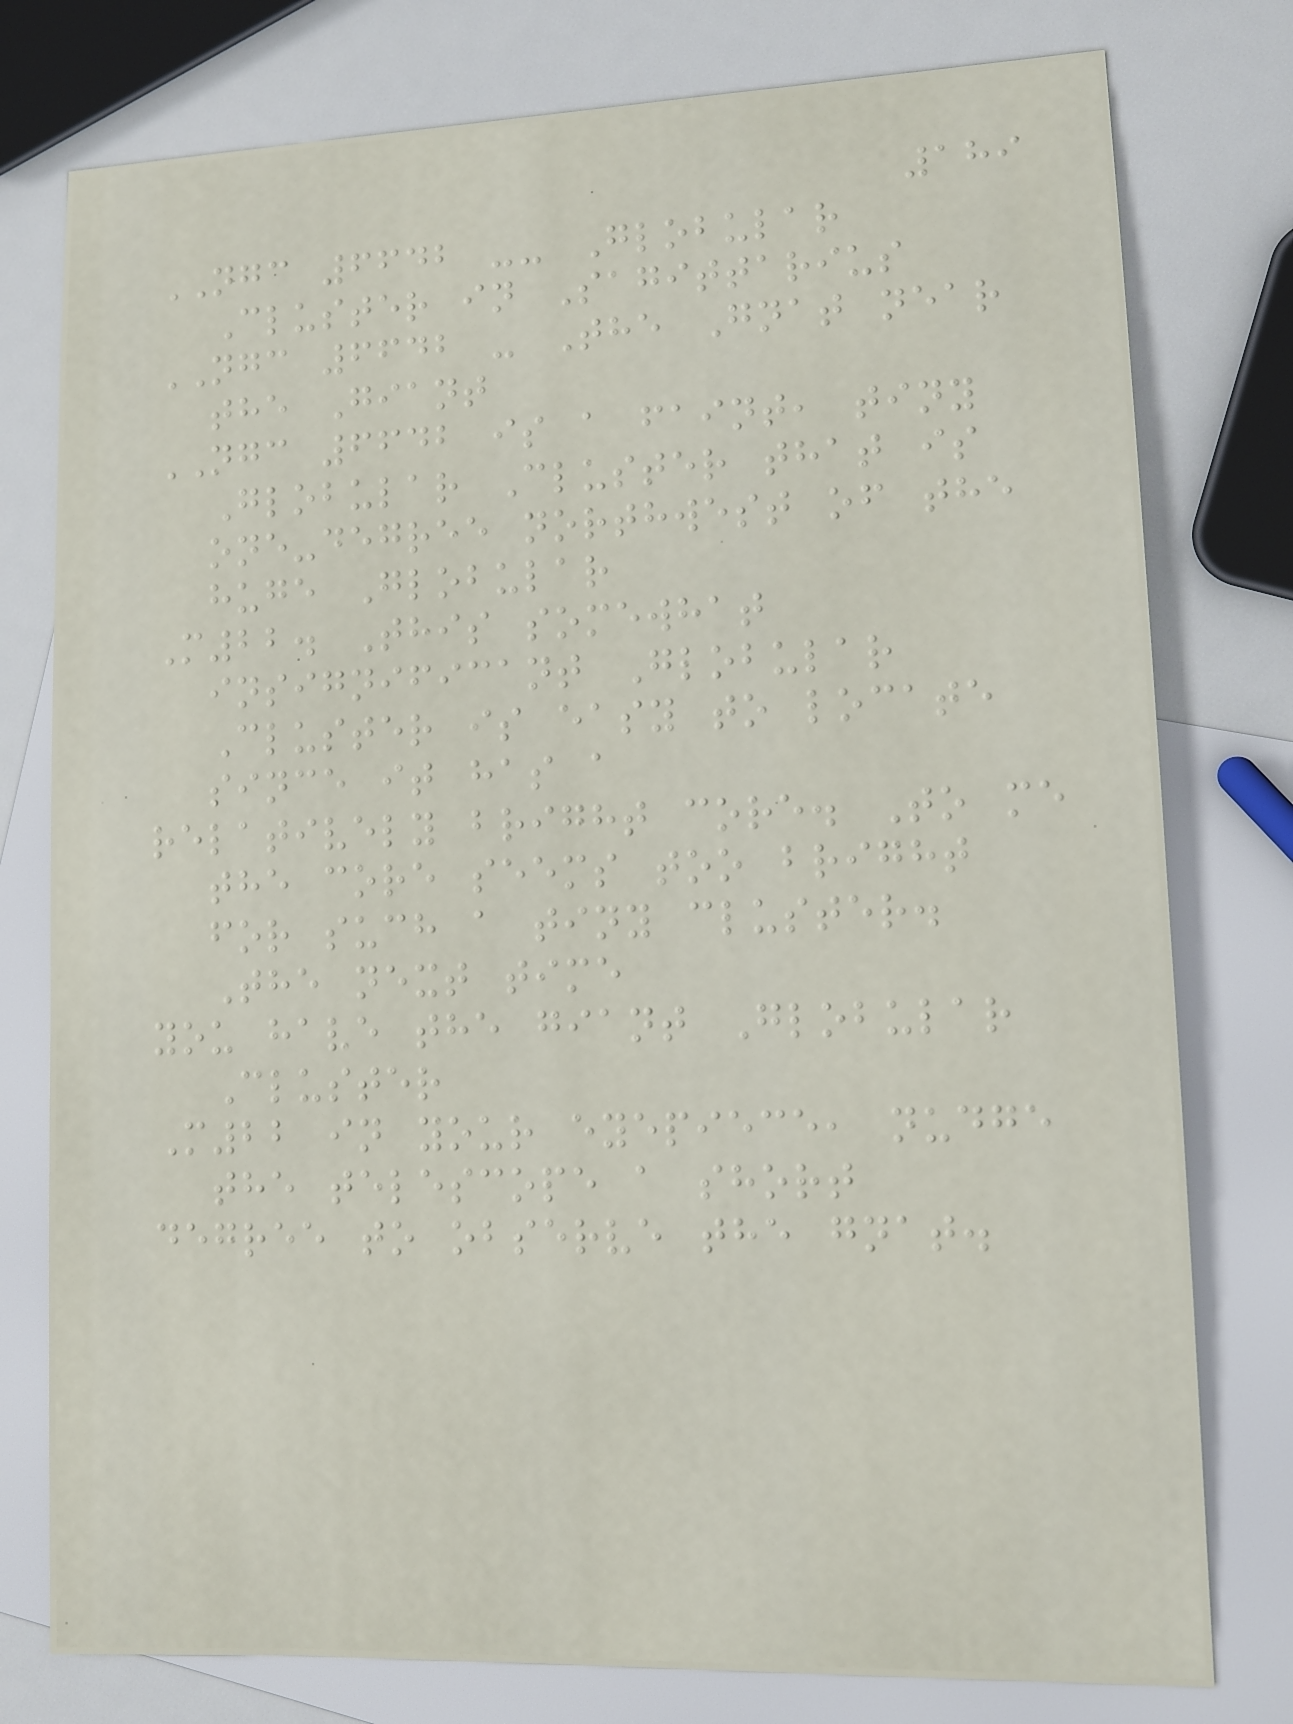189
NGC 6642 -- Globular
Cluster in Sagittarius
NGC 6642 - The Gnat near
the Giant
NGC 6642 is a faint, tiny
Globular Cluster that is
one-degree northwest of the
huge Globular
M22. This somewhat
insignificant Globular
Cluster is easy to locate
since it has a
relatively bright core. To me
the core seems too bright
for such a tiny cluster.
The next time
you have the giant Globular
Cluster
M22 in your eyepiece, nudge
the telescope a short
degree to observe the gnat.
